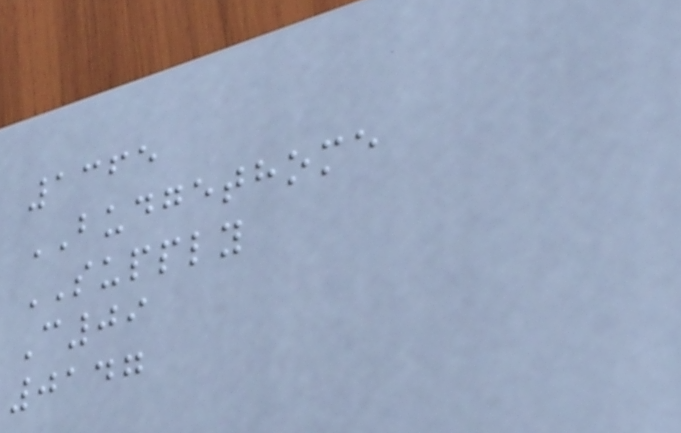1365
BUDGETHOME
SUPPLY
C09
0147
